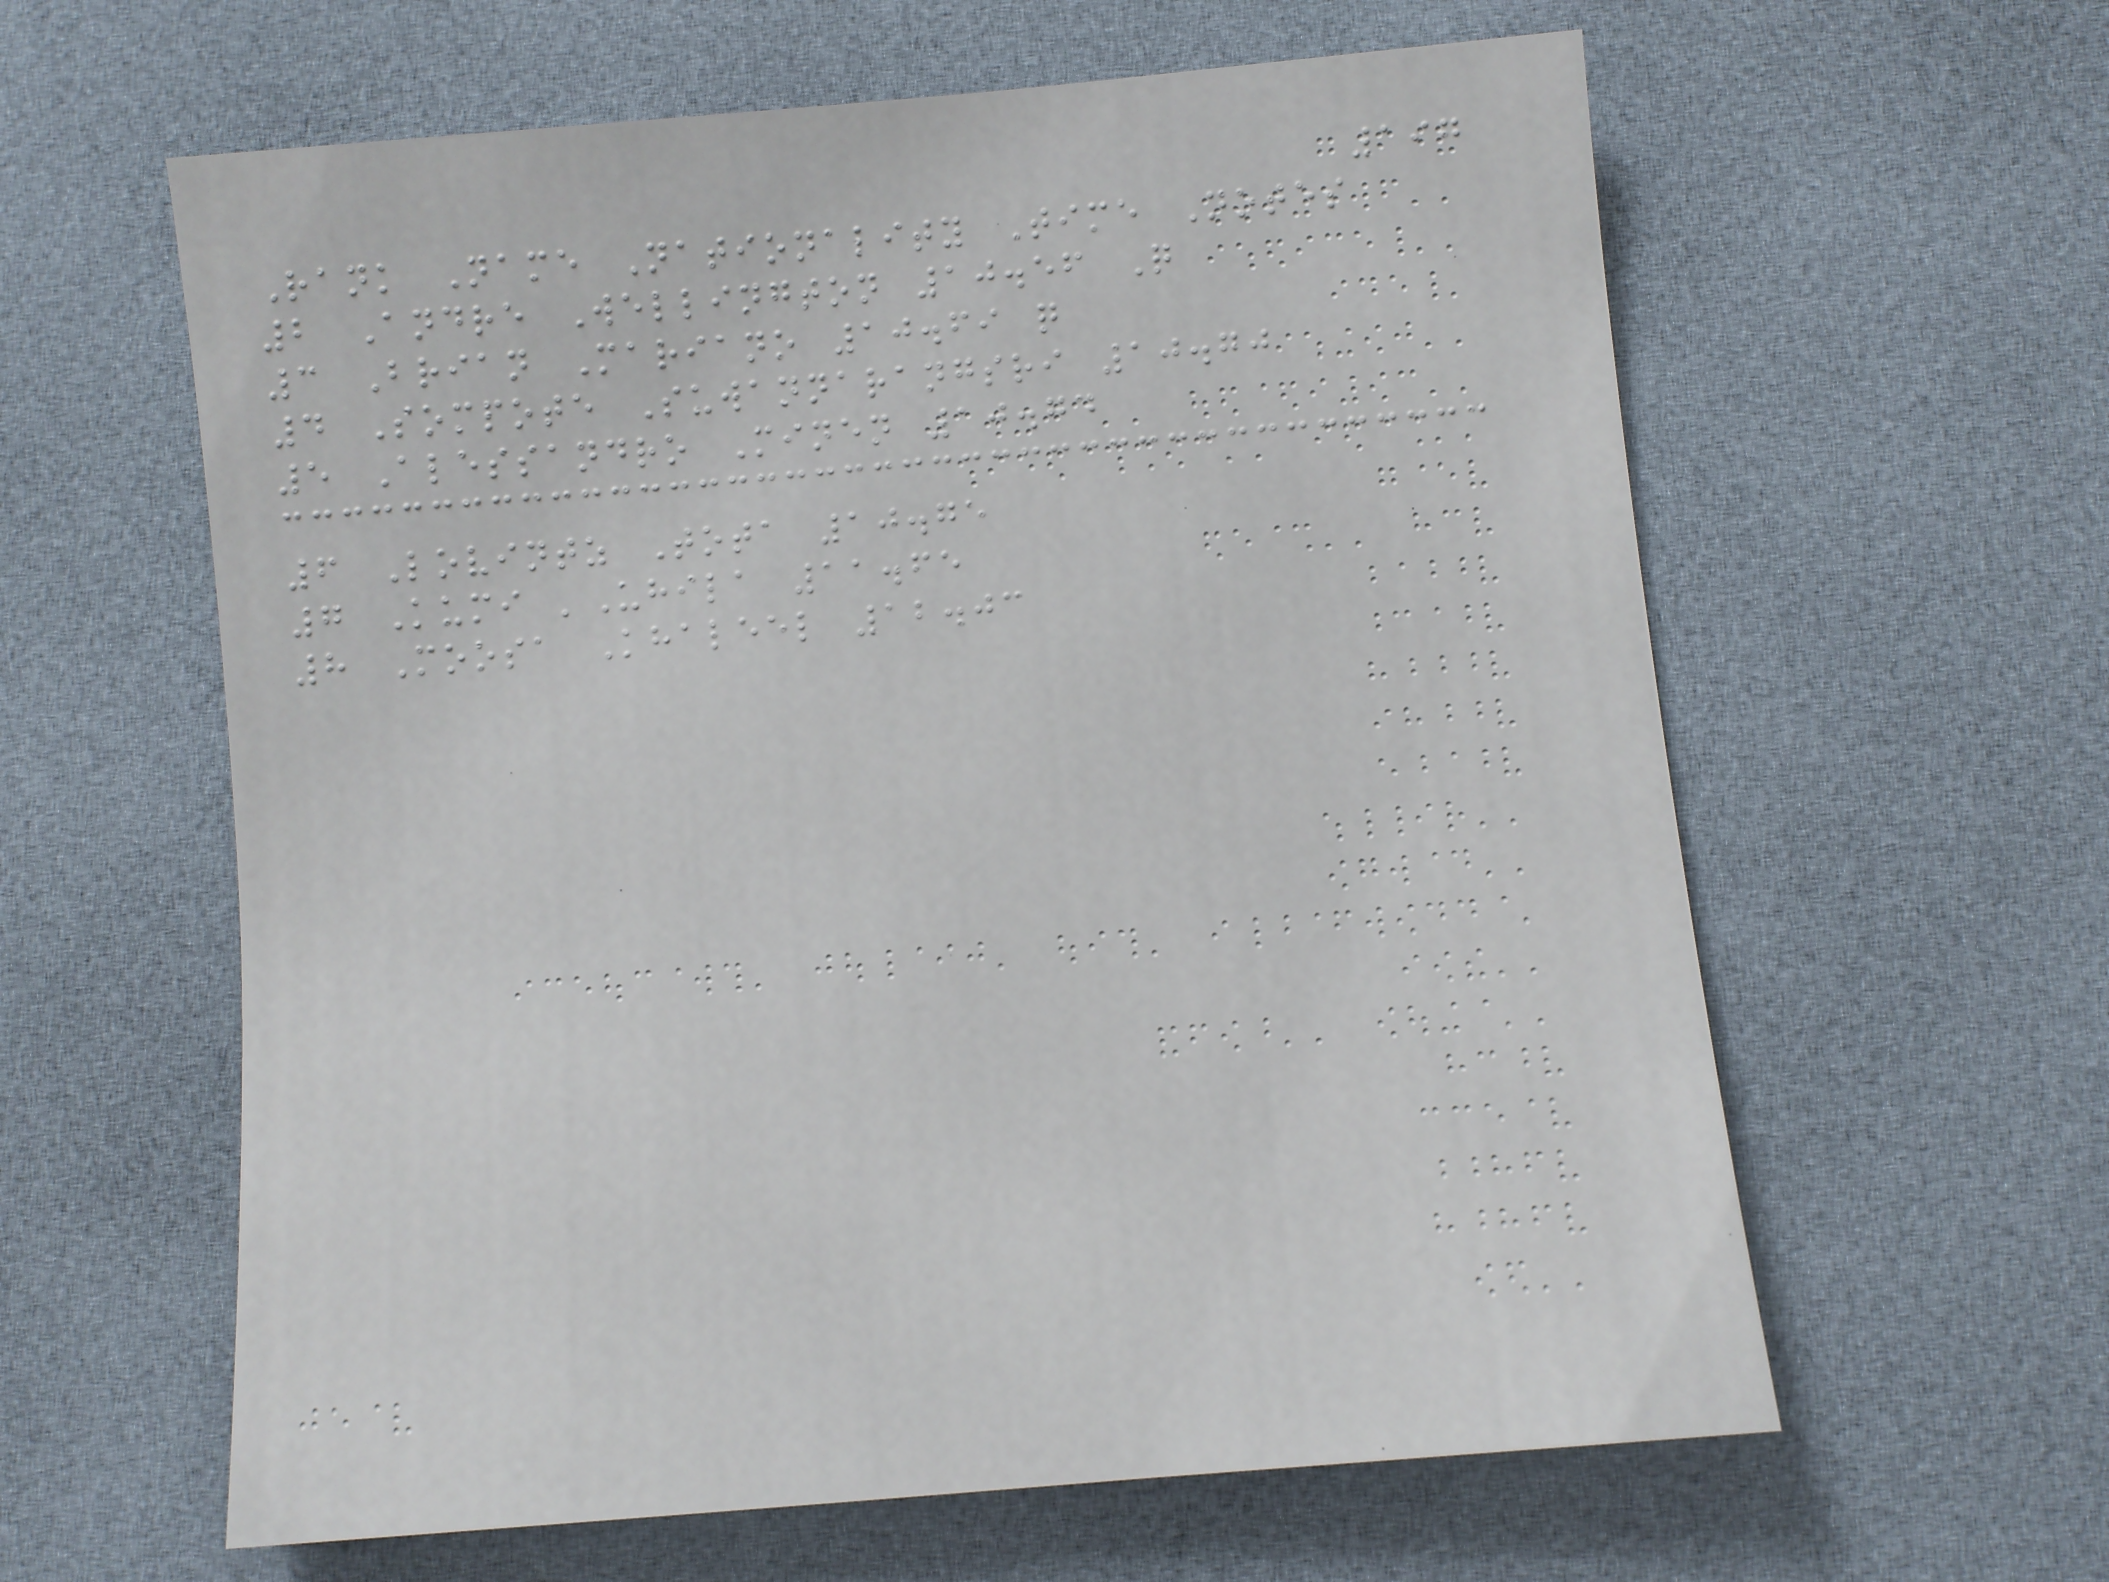197
Rank Name Nationality Time Notes
2 Andre Wellington 10.56 Q
3 Brian Mariano 10.69 q
4 Sompote Suwannarangsri 10.70
5 Alessandro Minen 10.74
6 Lovintz Tota 10.75
7 Kumi 'Uhila 11.65
8 Moosa Khaleel 12.03
